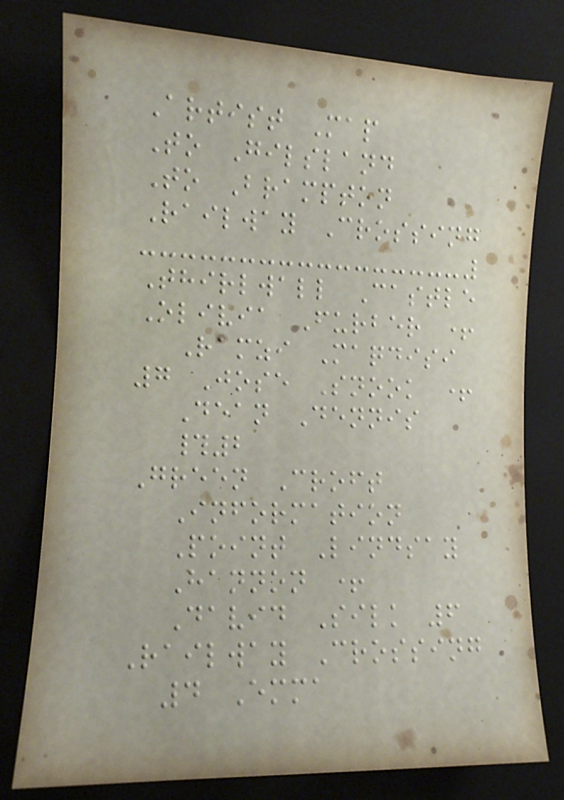Artist Map
To Gilsland
To Brampton
Railway Crossing
Thirlwall Castle
Olivia Furber +
Ramzi Maqdisi
7 Jose Snook +
Dean Dennis
#2
Green Croft
Information
Point Lindsay
Hannon +
David Silk 6
Railway Crossing
4 Emma
